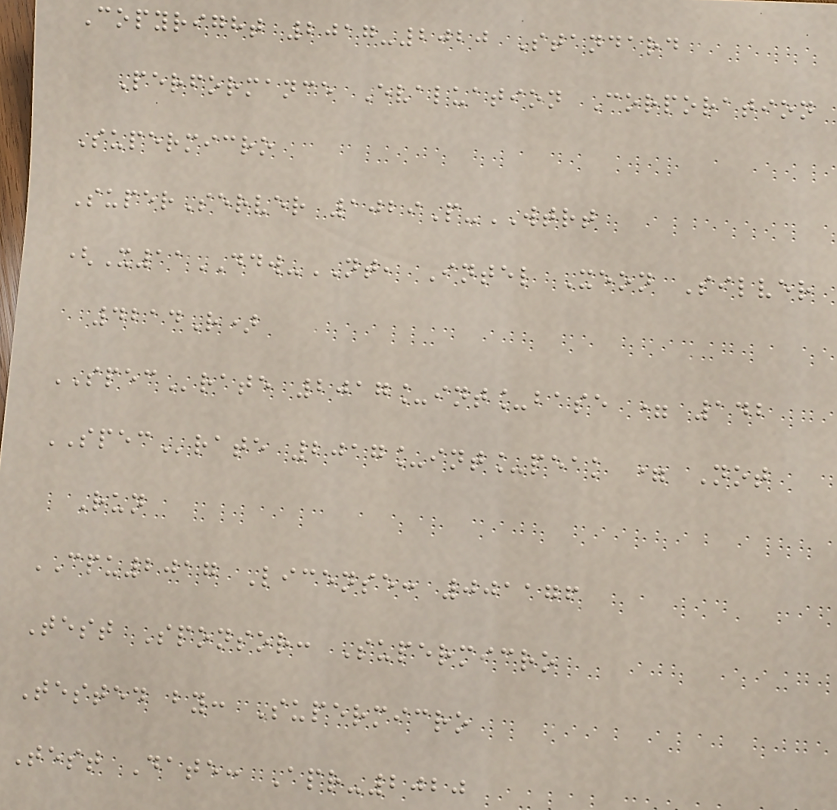Copyright 2017-2020 Standard
Performance Evaluation Corporation
Supermicro
SuperServer 1029P-WTRT
(X11DDW-NT, Intel Xeon Silver
4214R)
SPECrate 2017_int_base = 142
SPECrate 2017_int_peak = Not
Run
CPU2017 License: 001176
Test Sponsor: Supermicro
Tested by: Supermicro
Test Date: Apr-2020
